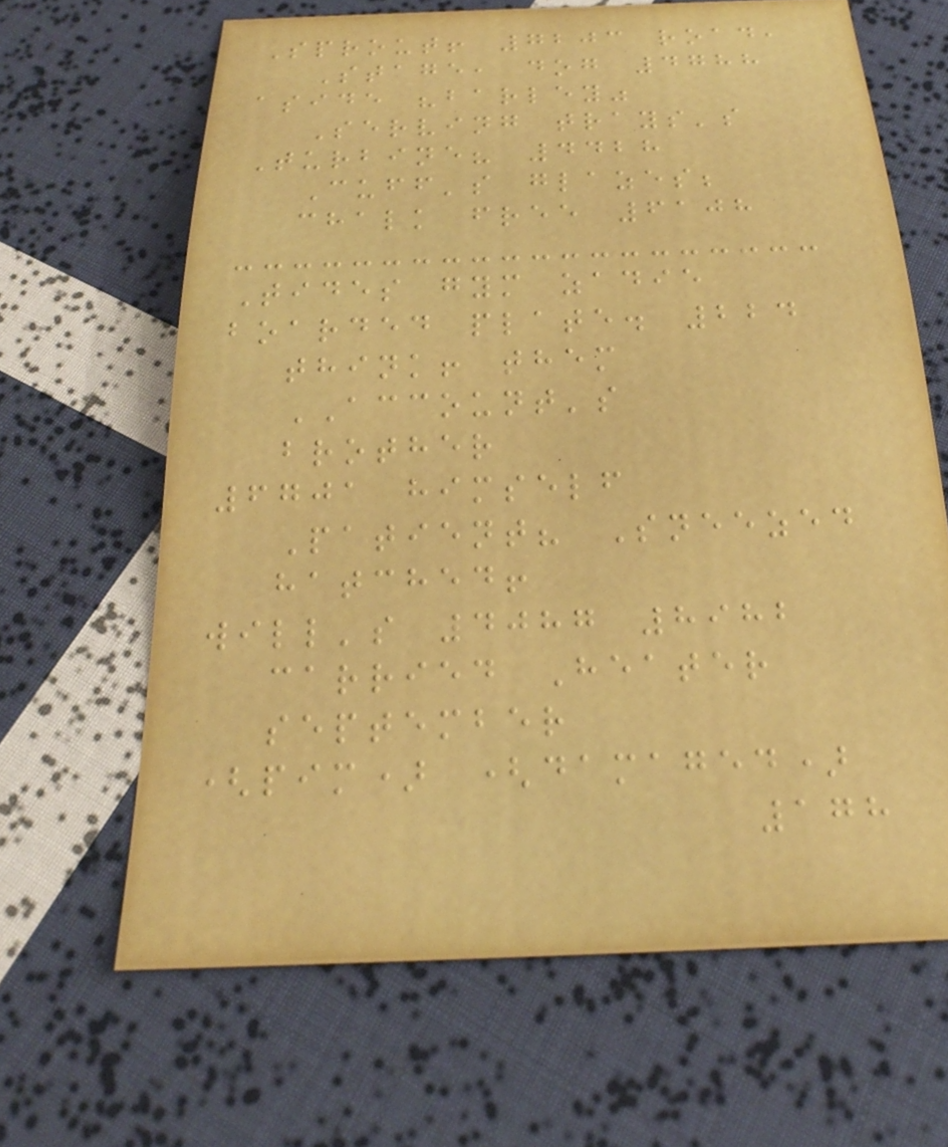Sprout! 7203 road,
Stage, dog 4788
aside "barley"
Serving trays's
Turbine? 4428
Cuff's glazes;
chalk free 6108
Tides gym zadie
boarded plate. 224
think! them
ACCOUNT's
brother
6701 himself
Patient? Sneezed
hatched!
will's 4087 8982
carried Heater
september
(pim) (damaged)
178
